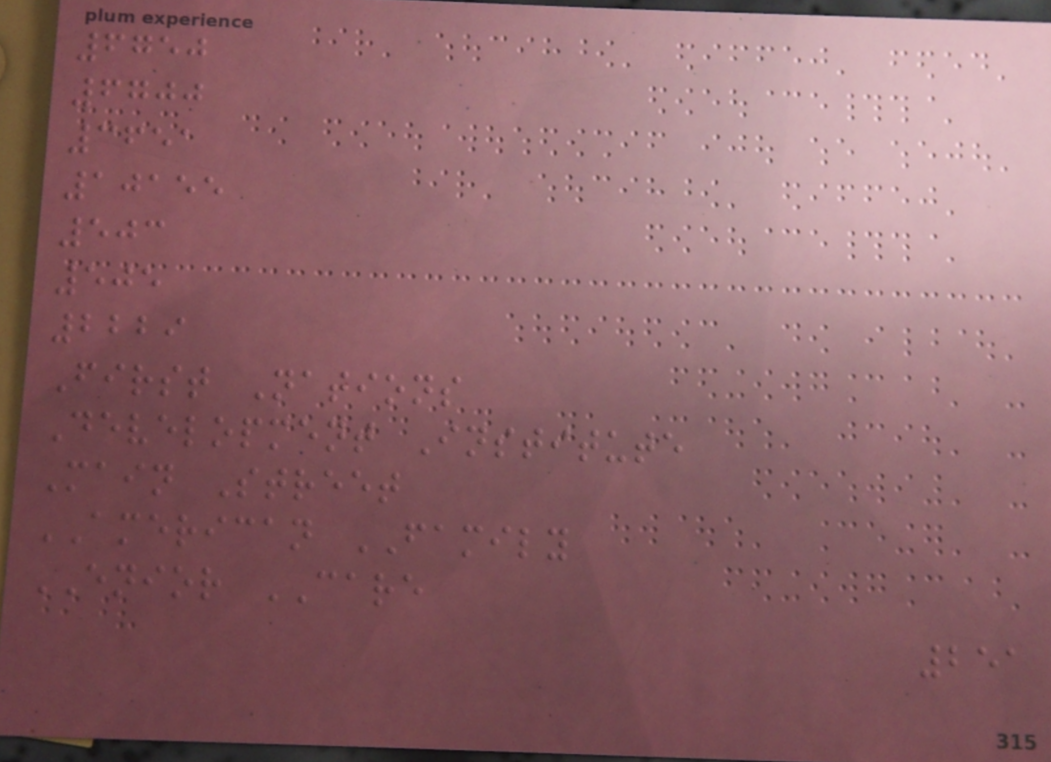6750
6700
3651
10155
503
505
2229
First Nations
Development Institute
Main Street
AMERICAN FAMILY
ENIOR CARE
251
